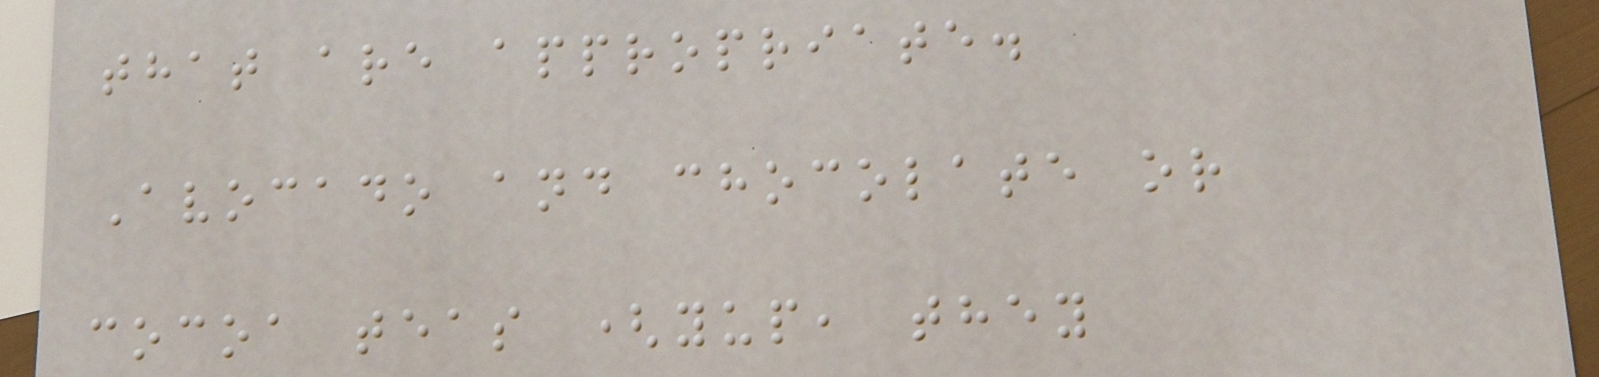that are appropriate.
Avocado and chocolate or
cocoa teas (yup, they
